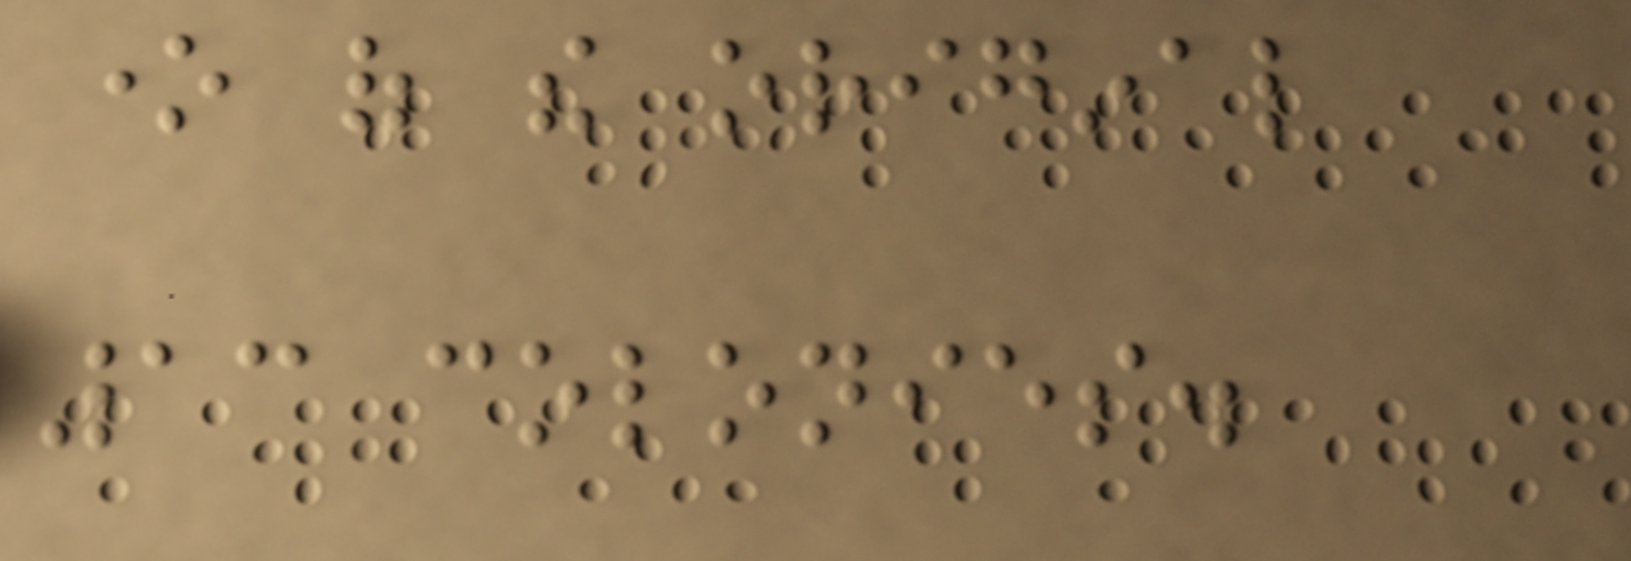one of the original
13 colonies.
